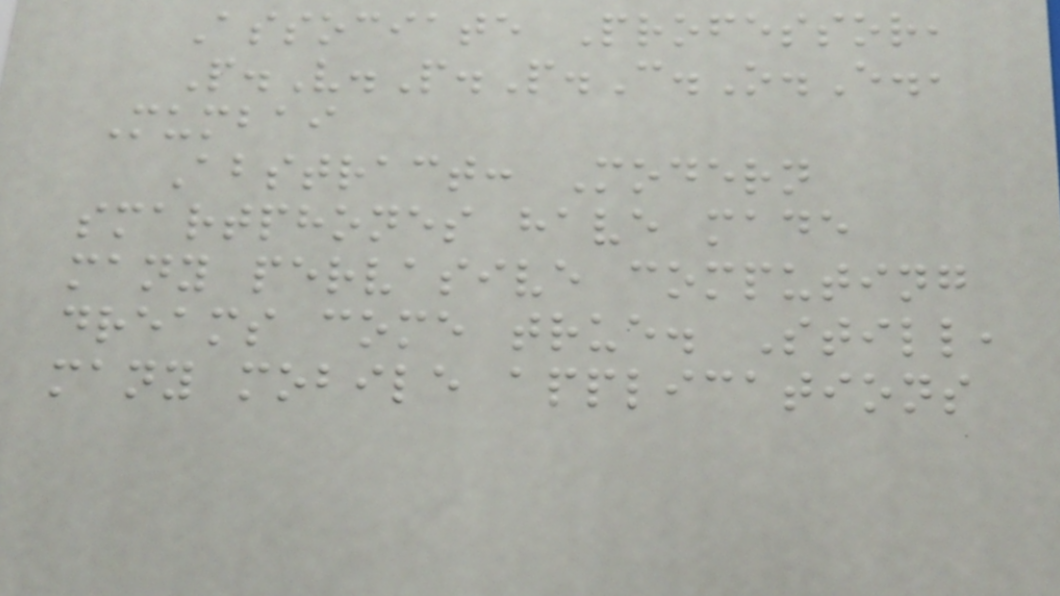Associate Professor,
P.V.P.P.C.O.E.,
Mumbai
Abstract: Modern
smartphones have made
many pervasive computing
dreams come true. Still,
many mobile applications
